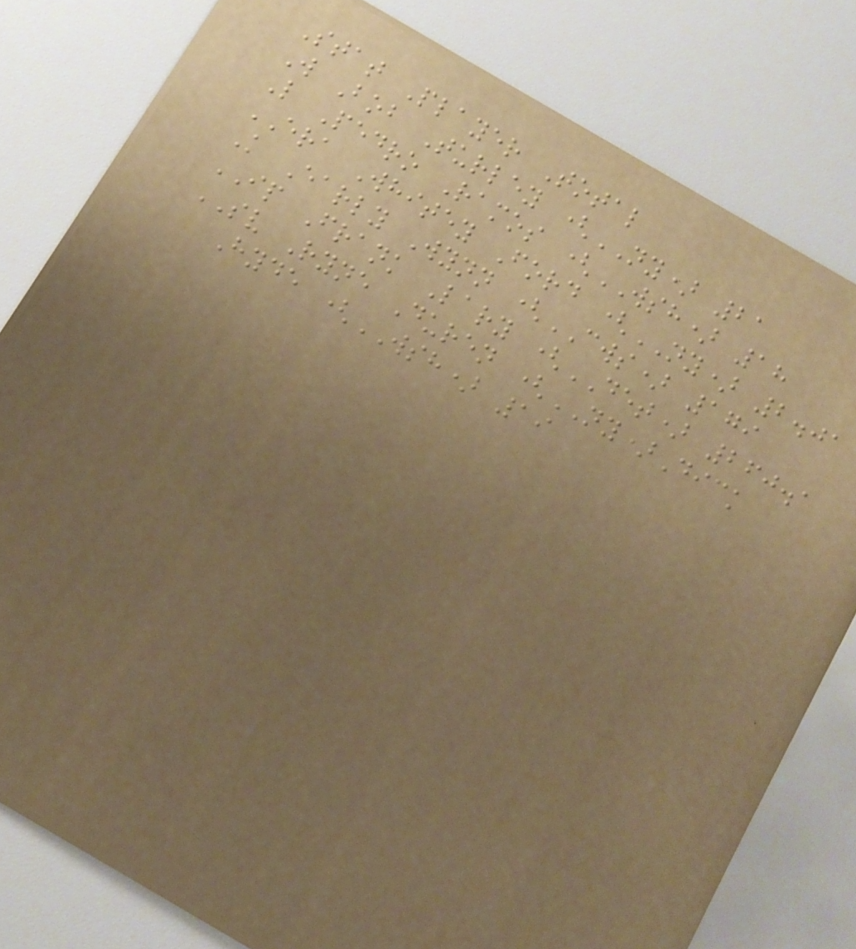Stat Player Total
W Bob Turley (NY) 21
L Pedro Ramos (WSH) 18
ERA Whitey Ford (NY) 2.01
K Early Wynn (CWS) 179
IP Frank Lary (DET) 260.1
SV Ryne Duren (NY)Dick
Hyde (WSH) 19
